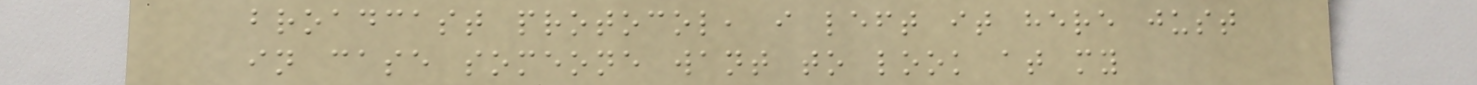broadcast protocol, i left it here just
in case someone want to look at my
